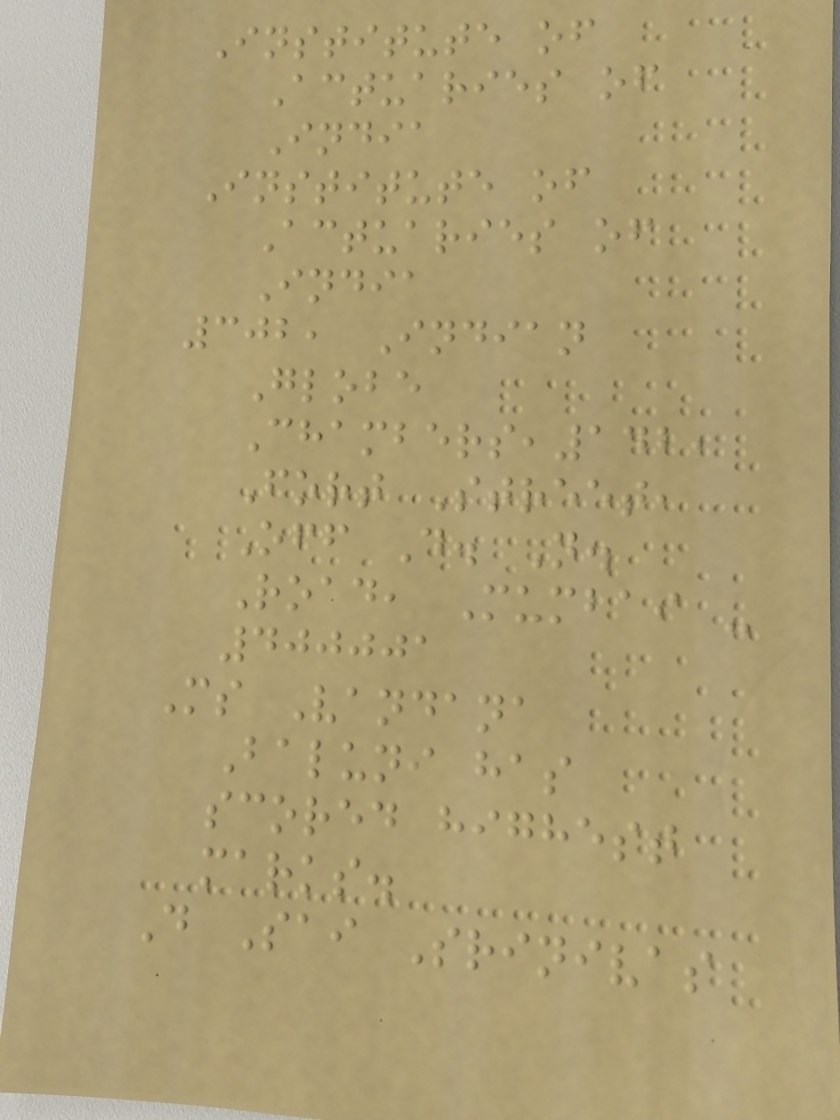Institute of
Actuaries of
India
Institute of
Actuaries of
India
302, Indian
Globe
Chambers,142,
Fort Street,
Off D. N.
Road, Mumbai -
400001
Ms Vandana
Baluni has
scored highest
marks.
D Sai Srinivas
